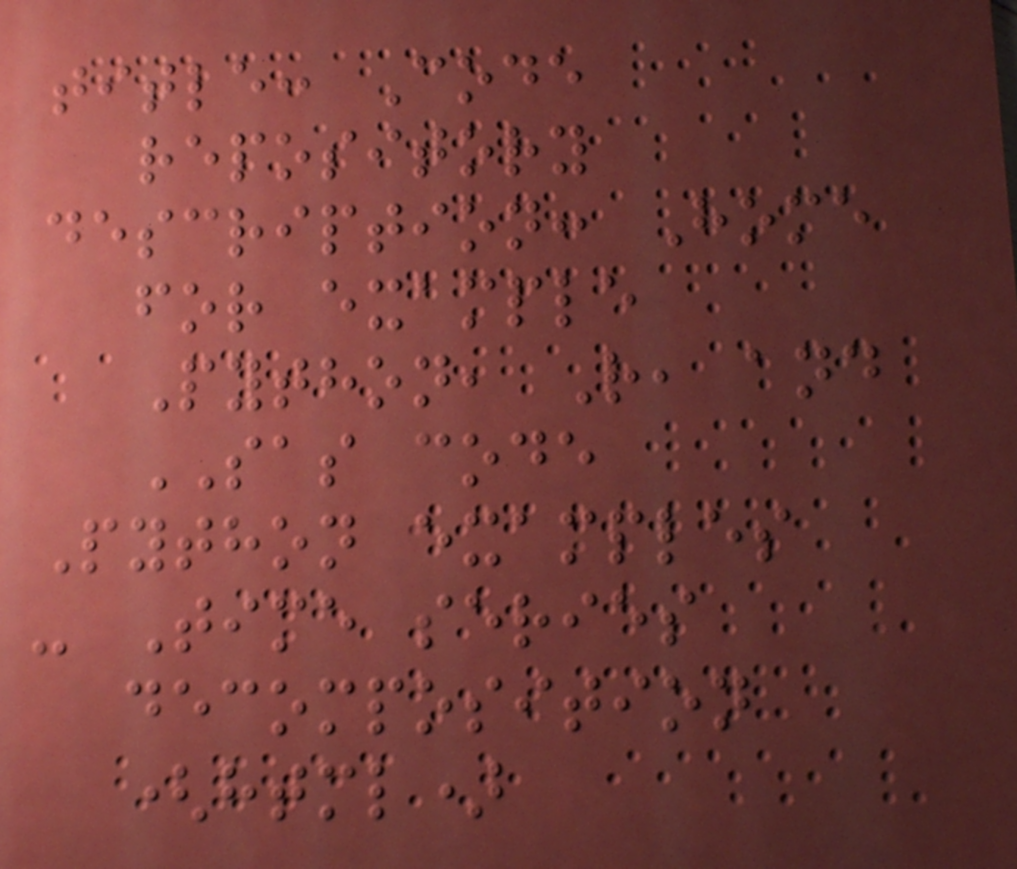title: Code
repository
description: Home
for example
Python, R, and
SAS code
Python examples
- Time series
decomposition
(html)
